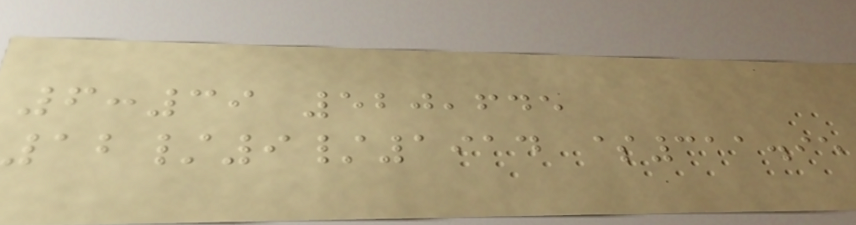6:39 520,645
12/9/1914 $311.95
